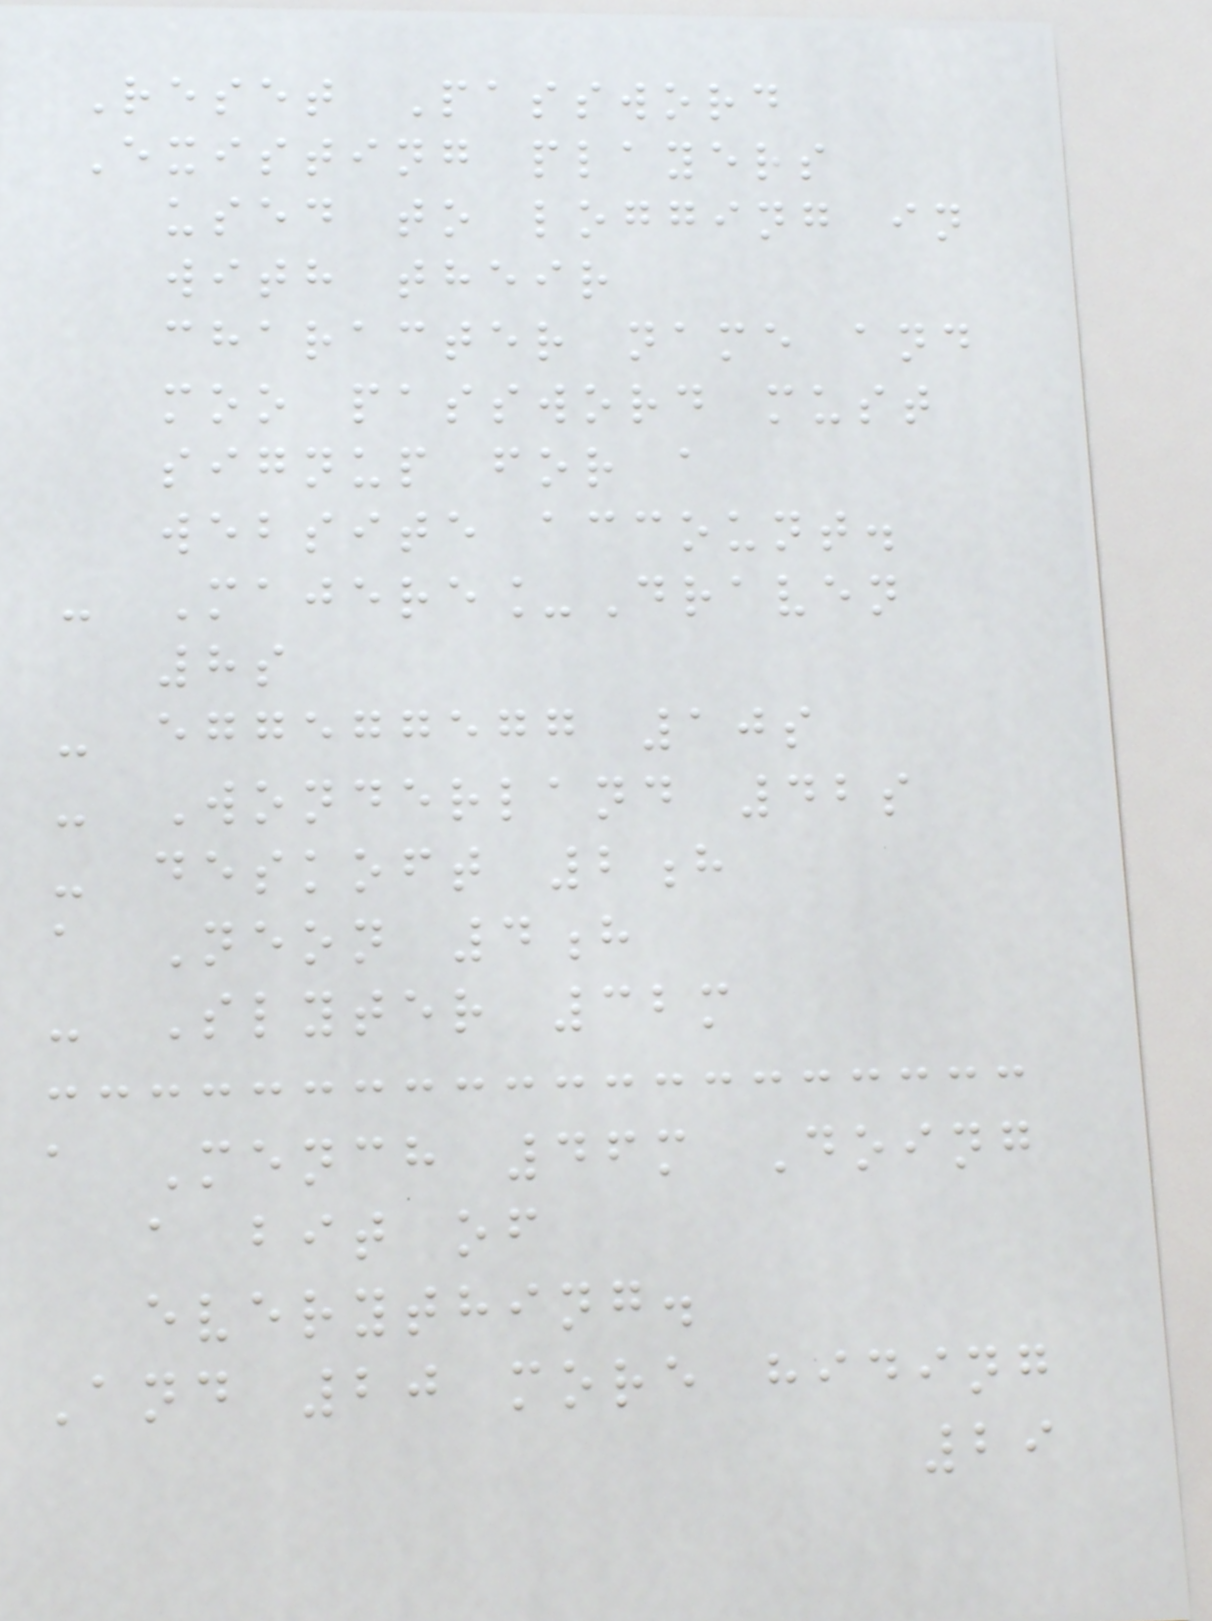Reset Password
Existing players
used to logging in
with their
character name and
moo password must
signup for a
website account.
- Majere_Draven
8s
- eggeggegg 10s
- Wonderland 42s
- deskoft 2h
a Neon 4h
- Slyter 32m
a Mench 46m Doing
a bit of
everything.
And 20 more hiding
29
